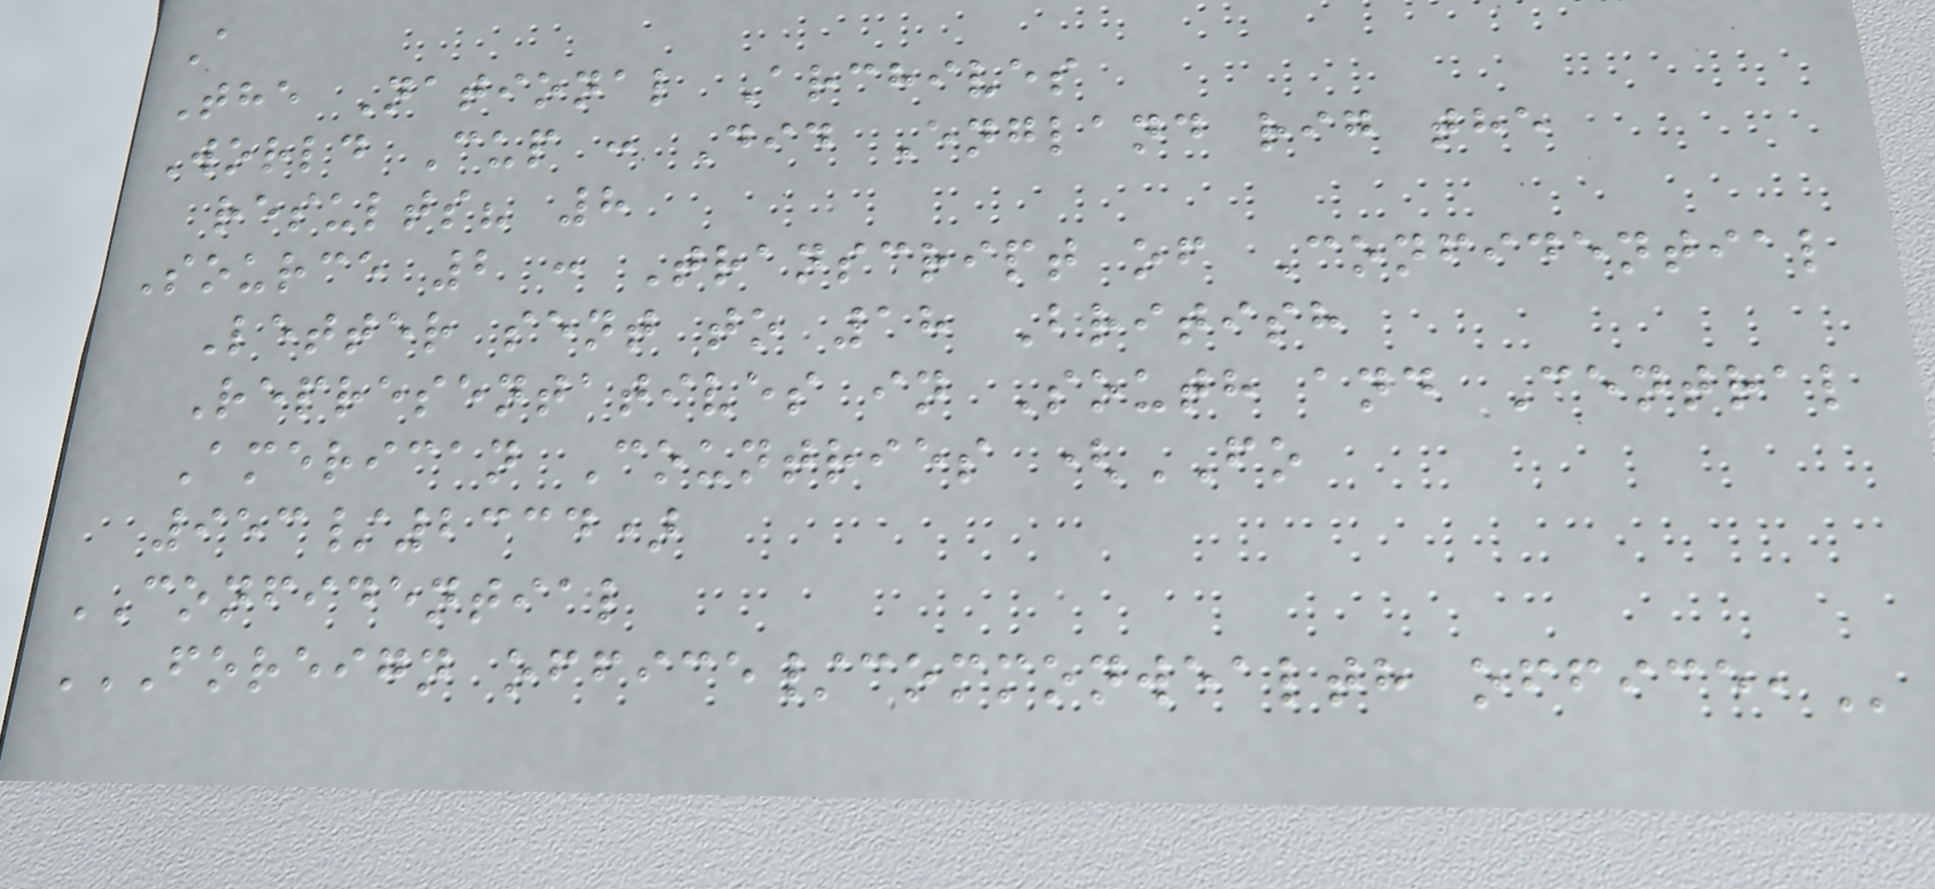A
The National Archives
World Cup : Did England rig the
results? 8
Source 2 : Transcript of Confidential
Letter sent to 18 British
Representatives in South and Central
American Countries (FO
953/2334)
CONFIDENTIAL
FOREIGN OFFICE/COMMONWEALTH OFFICE,
